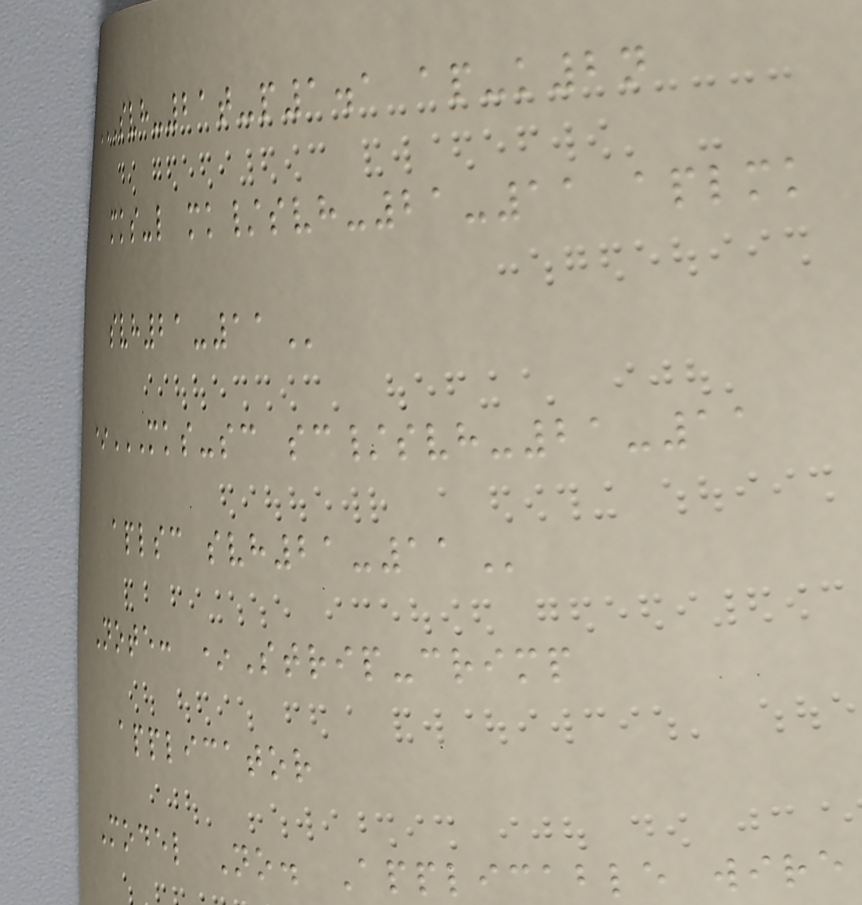SVH-21T-P1.1 AP-K2N
MKS-L MK/SVH-21-11 APLMK
SVH21-11
*MKS-SC SC/SVH-21-11
APLSC SVH21-11
Note: *Strip-crimp
applicator
Model No. Applicable wire
